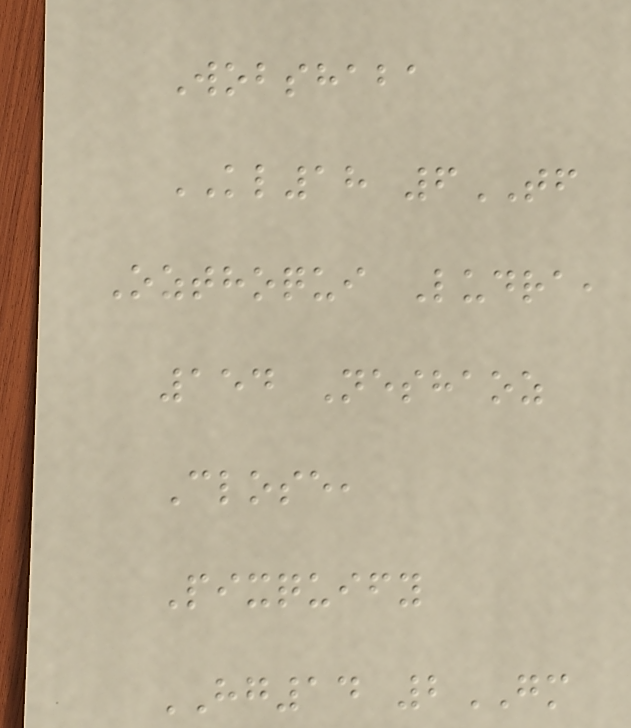Wobshaba
KL18 6TF
Ozthoqui Ludra,
154 Neshaoz
Close,
Pixquify
HG14 2GM
